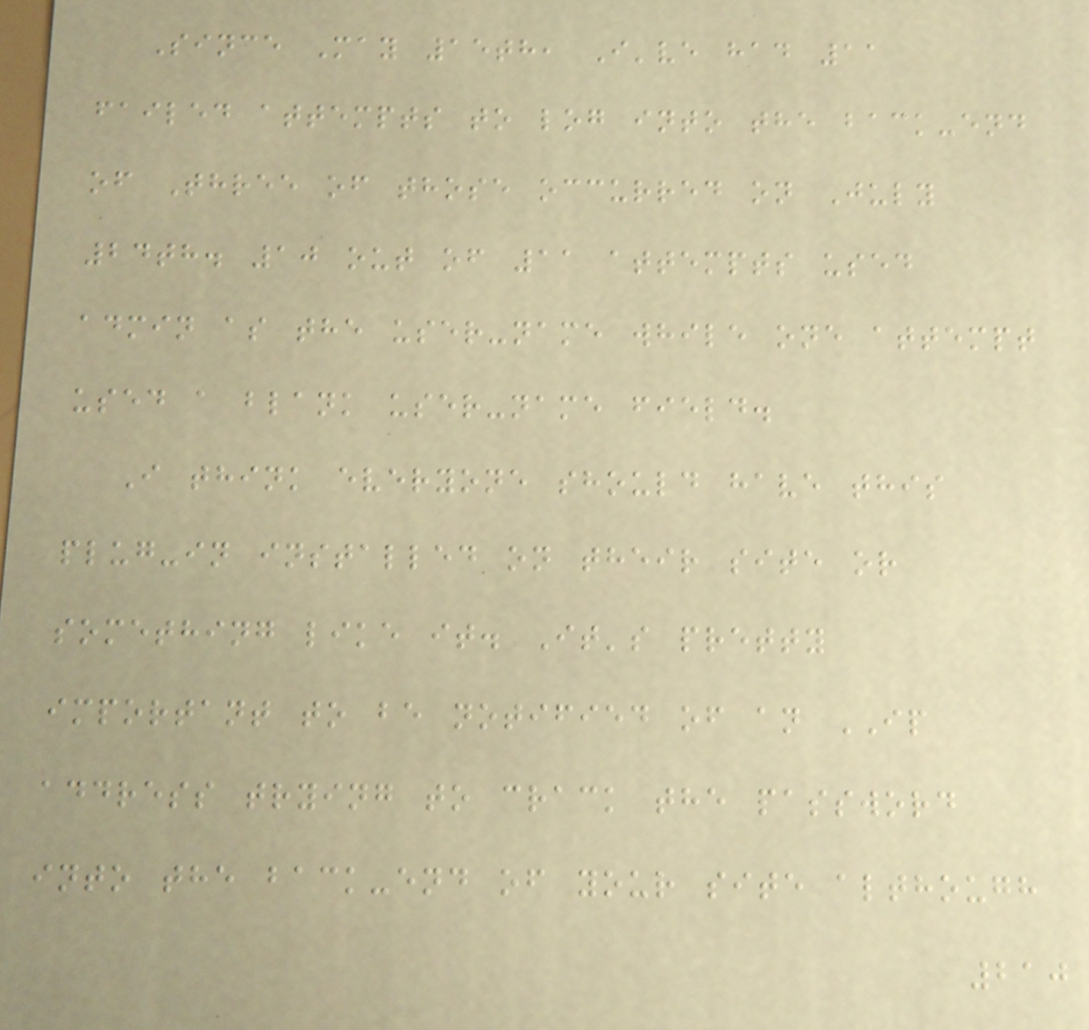Since May 15th, I've had 11
failed attempts to log into the back-end
of Three of those occurred on July
24th. 10 out of 11 attempts used
admin as the user-name while one attempt
used a blank user-name field.
I think everyone should have this
plug-in installed on their site or
something like it. It's pretty
important to be notified of an IP
address trying to crack the password
into the back-end of your site although
210
